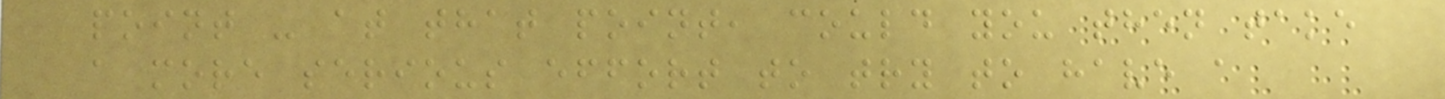point - at that point, could you then take
a more serious effort to try to have a
